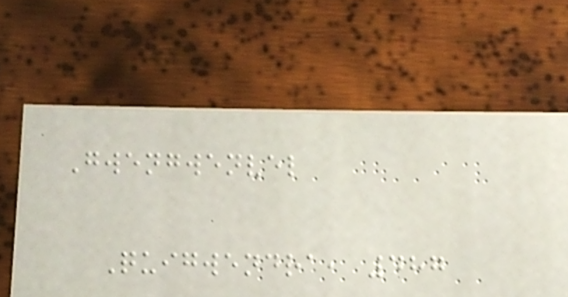Gwengwenvel
Quigwendra, 487
